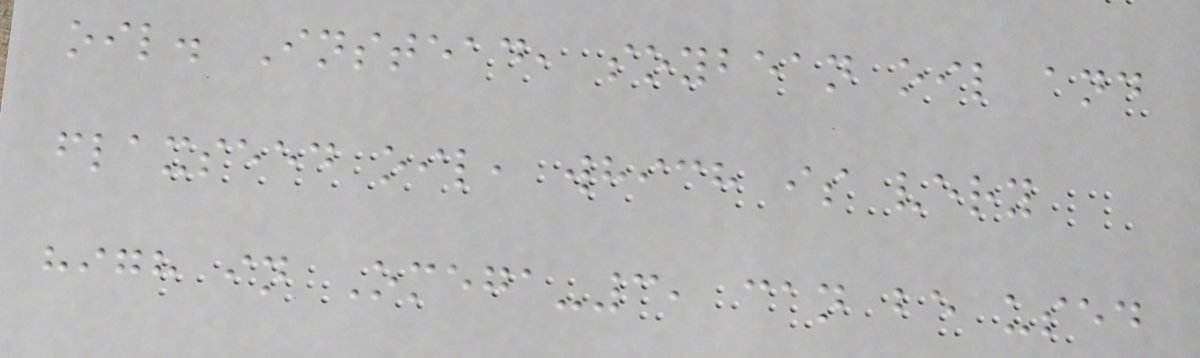oil. Instead, soybean oil and
flaxseed oil, which is very
high in Omega-3, can be used
